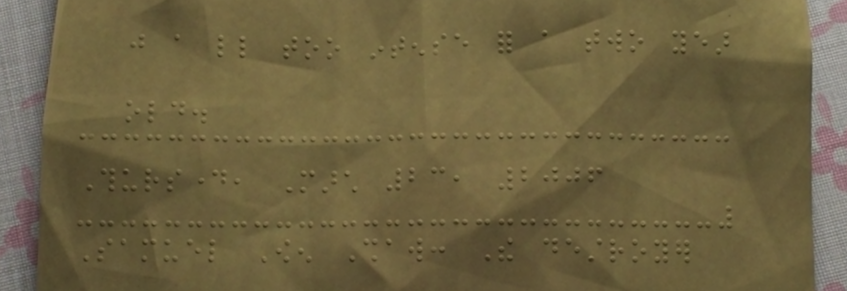just a little too intense for a two year
old.
Thursday, March 23, 2006
Samuel Owen Shaw: The destroyer
